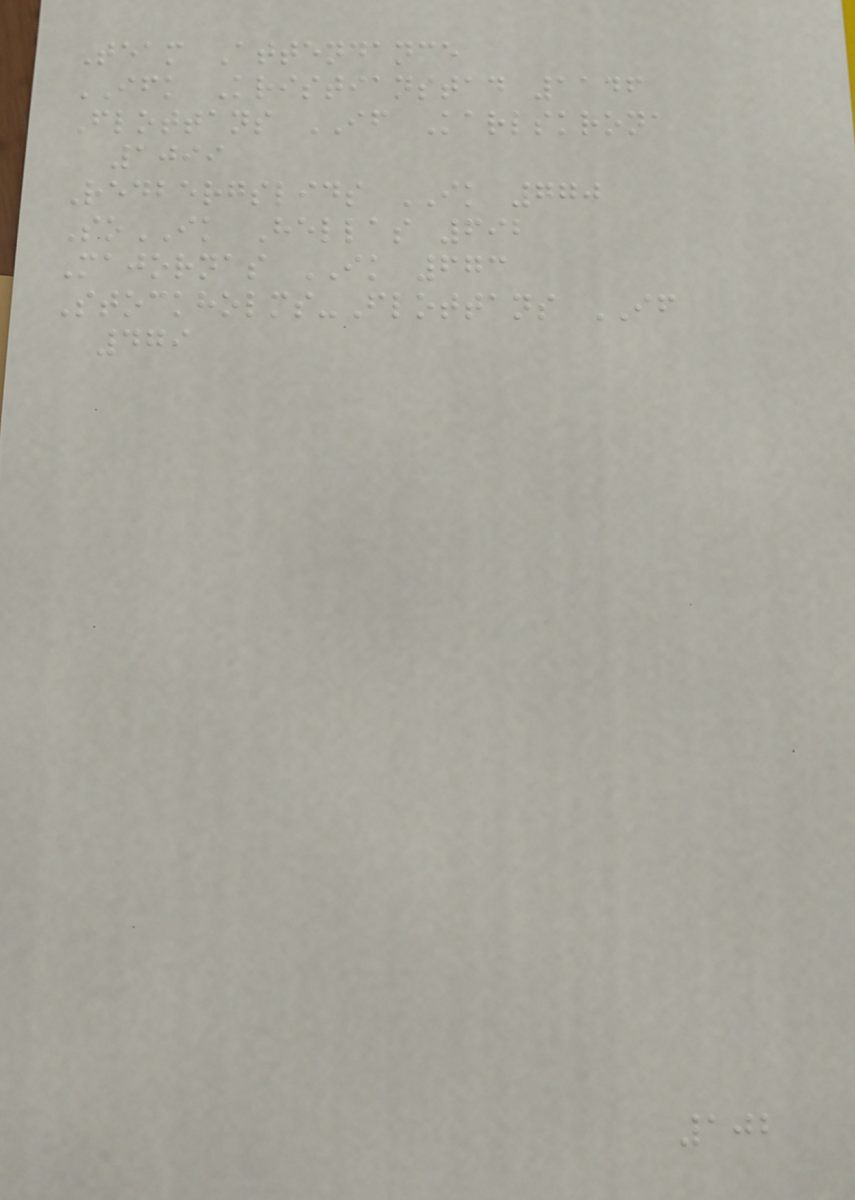Team Attendance
IFK Kristianstad 1146
Flottans IF Karlskrona
1099
Redbergslids IK 770
SoIK Hellas 692
Majornas IK 673
Stockholms-Flottans IF
479
102
